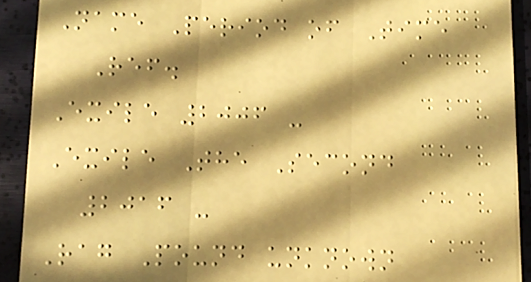Name Period of Time
Ref.
Exile 2006 -
Exile The Second
2016 -
Rag Pound unknown
